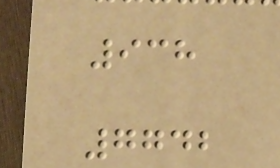938
7742
